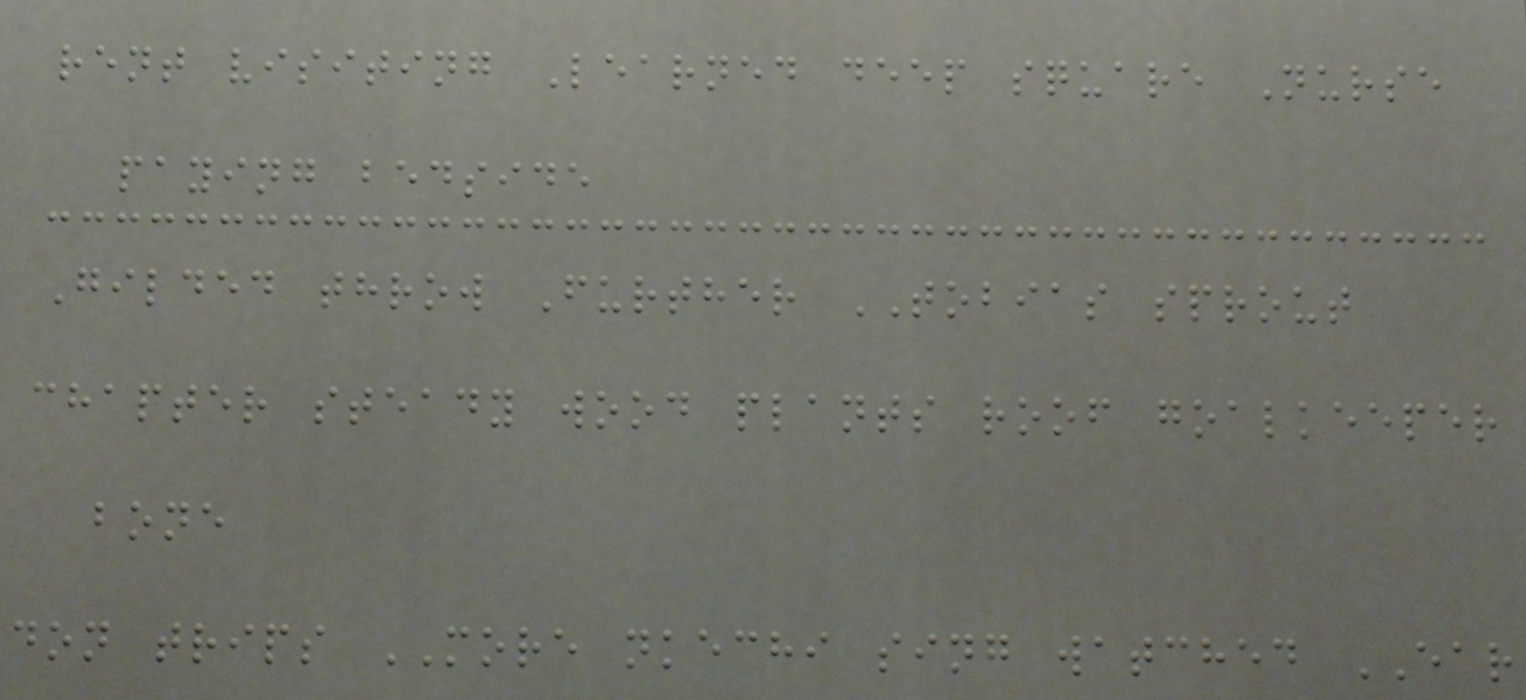rent visiting Learned deep square Nurse
paying bedside
Gilded throw Further TOBIAS sprout
chapter steady wood plants roof goalkeeper
bone
don trips MORE nkechi sing watched EAR
